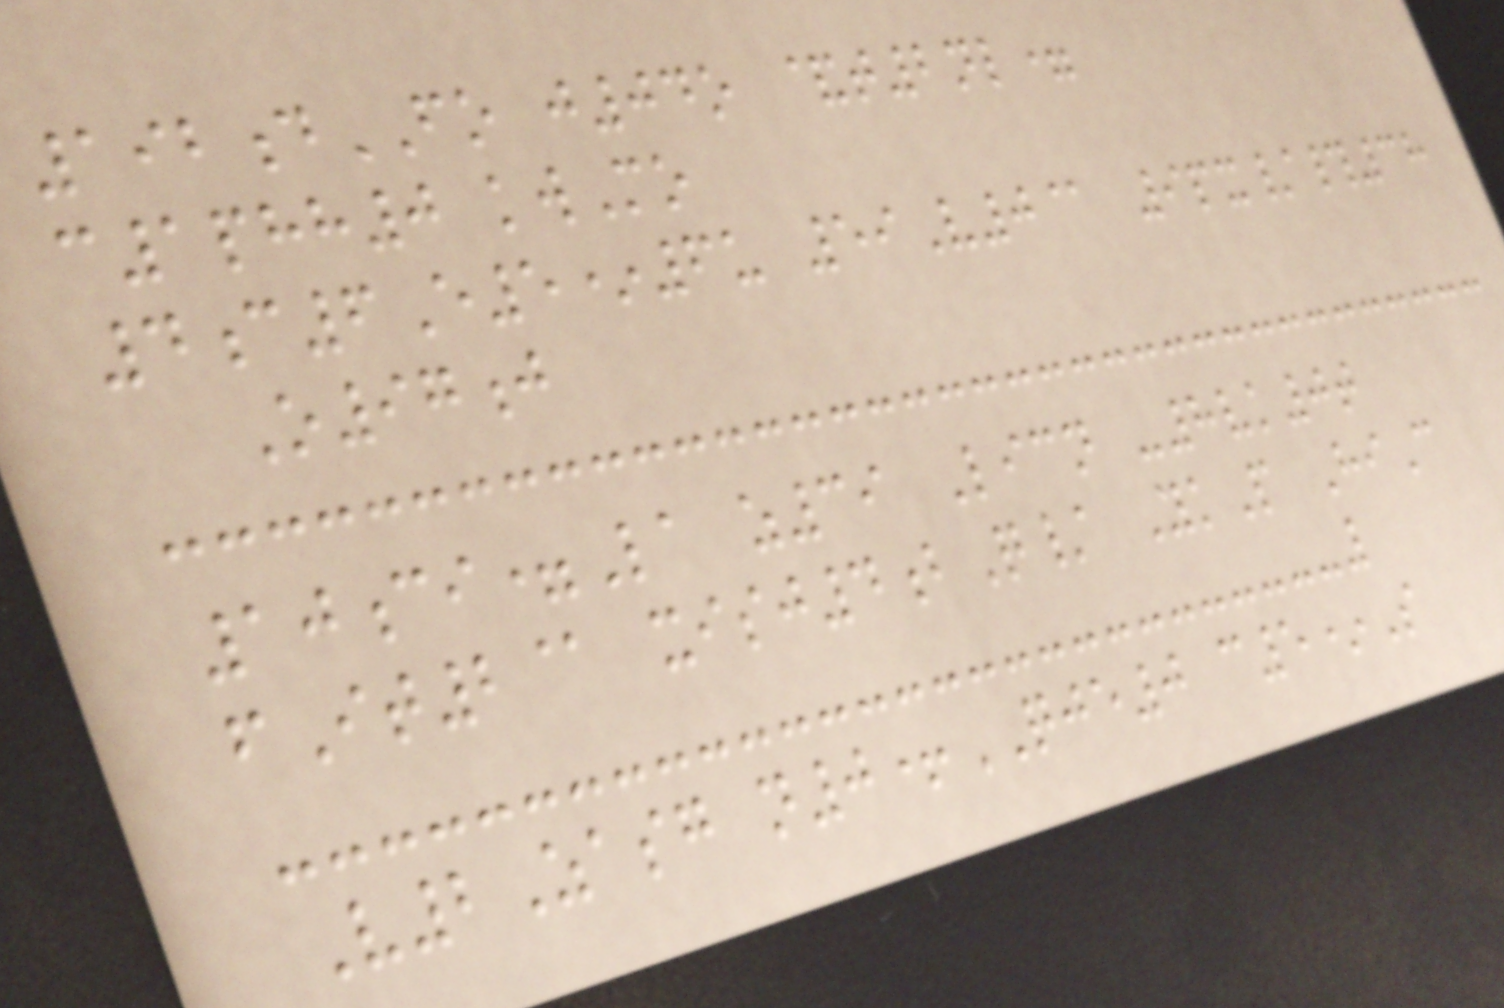192dFO j04o &t2nl=
c1phh0 kwMo
4c6E5*6u 59V0@ 9px/#38
O97j
10ci=La z39 Licn -8vk0t
fIt2@ xisj4bQ/ YkP HiC
V2Zasg n0+QJE0 c5*S
